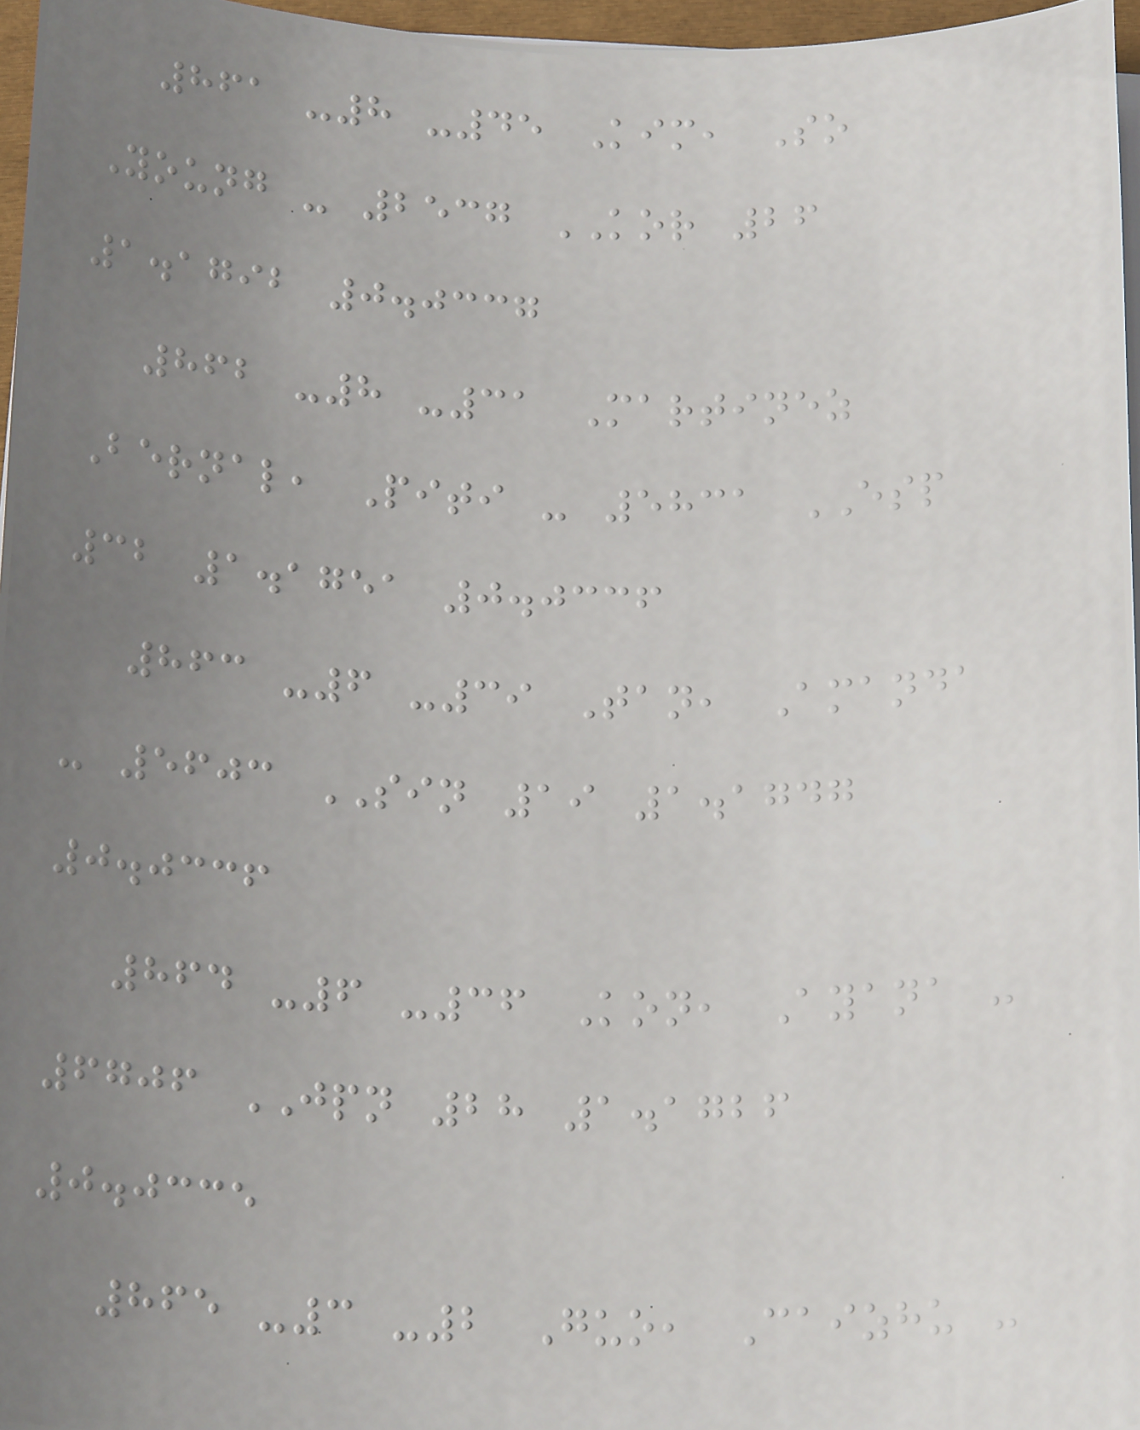861 -8 -45 Kim, So
Young - 2537 KOR 26
1.1792 0.0337
862 -8 -31 Martinez
Bernal, Piti - 5831 ESP
32 1.1751 0.0336
863 -6 -39 Tan, Amanda
- 5603 SIN 19 1.1747
0.0336
864 -6 -36 Kon, Ayana -
6706 JPN 28 1.1726
0.0335
865 -3 -2 Guo, Caizhu -
